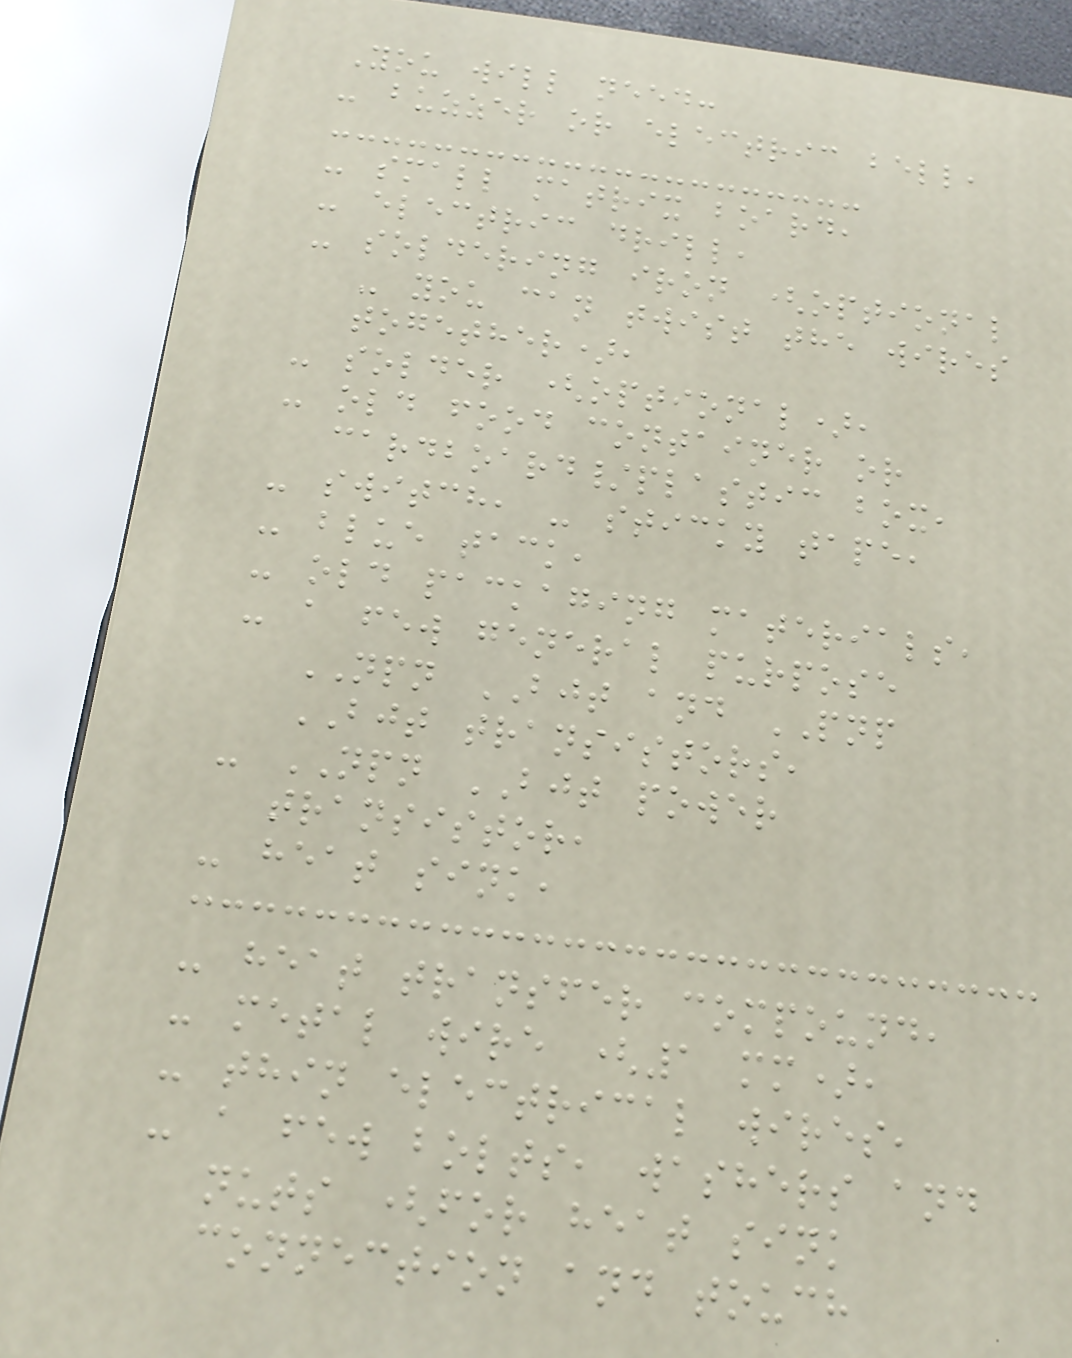You will need:
- buzzer or electric bell,
- small matrix board,
- electric drill,
- soldering iron (optional
- you can twist the wires
together),
- solder (optional),
- old food container or
cardboard/plastic box,
- switch, - sticky tape,
- blue tack,
- old packaging materials,
- a few general purpose
NPN BJT and PNP
BJT transistors,
- NPN BJT power
transistor,
- heat sink,
- heat transfer compound,
- metal wire (1 mm),
- thin electrical wires,
- a few bolts, washers and
nuts (for heat sink
connection and touch
